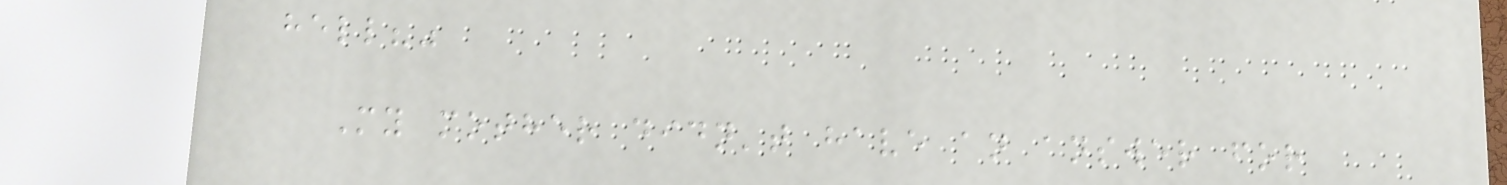hell?"
My mother didn't have an answer for
